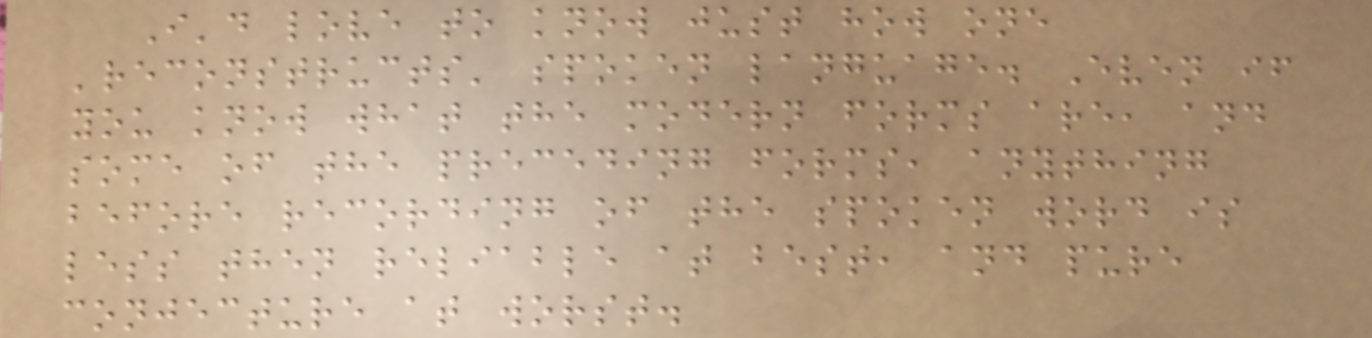I'd love to know just how one
'reconstructs' spoken language. Even if
you know what the modern forms are, and
some of the preceding forms, anything
before recording of the spoken word is
less then reliable at best, and pure
conjecture at worst.
